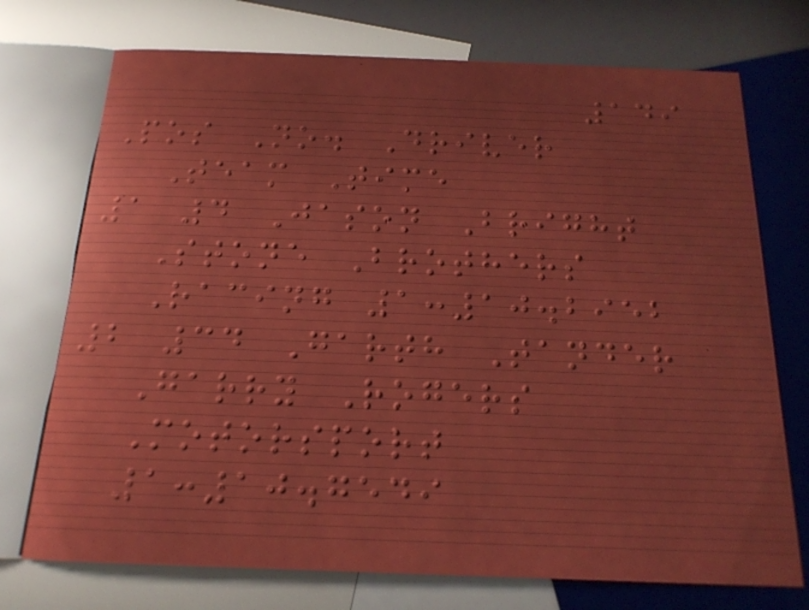149
Pos No. Driver
Team Time
1 4 Jason Bright
Stone Brothers
Racing 1:10.2952
2 34 Garth Tander
Garry Rogers
Motorsport
1:10.7549
